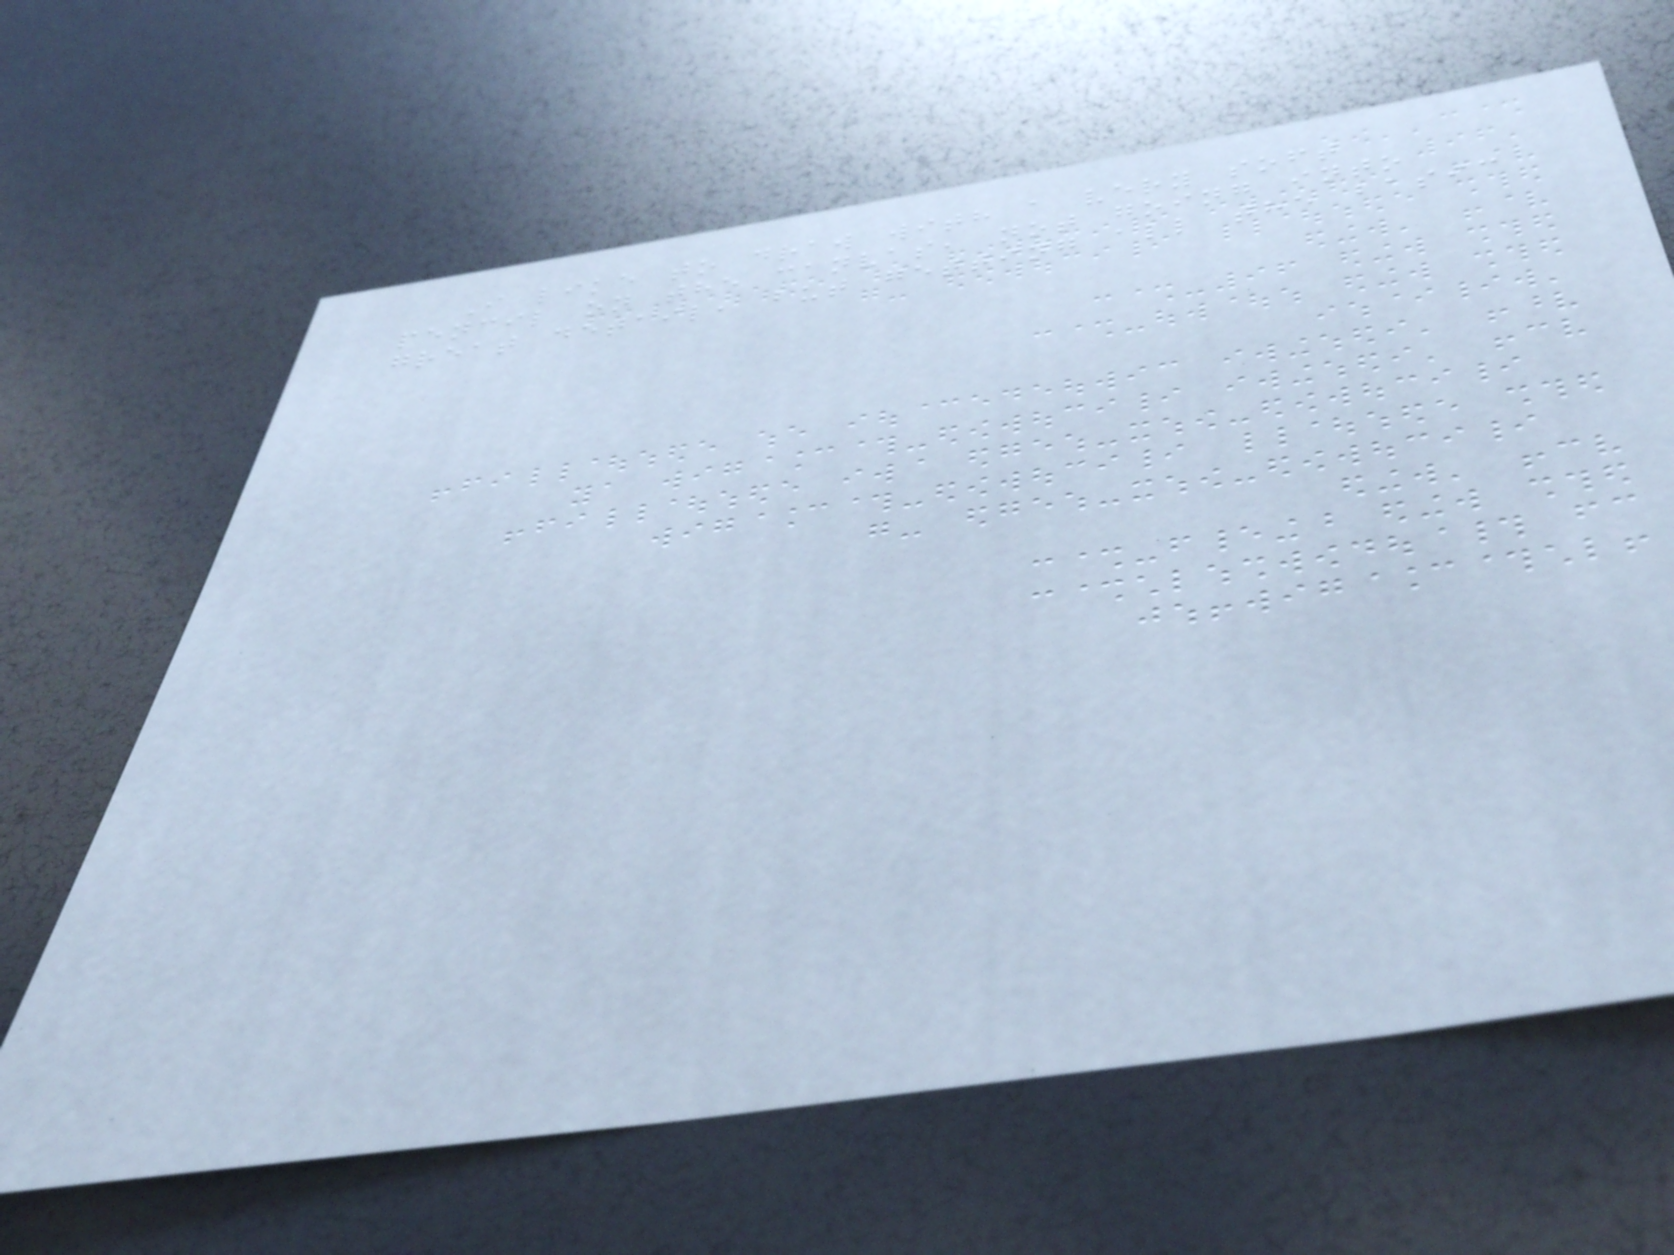I like to draw with a very soft
pencil on the canvas, not going into
great detail, but getting all the basic
